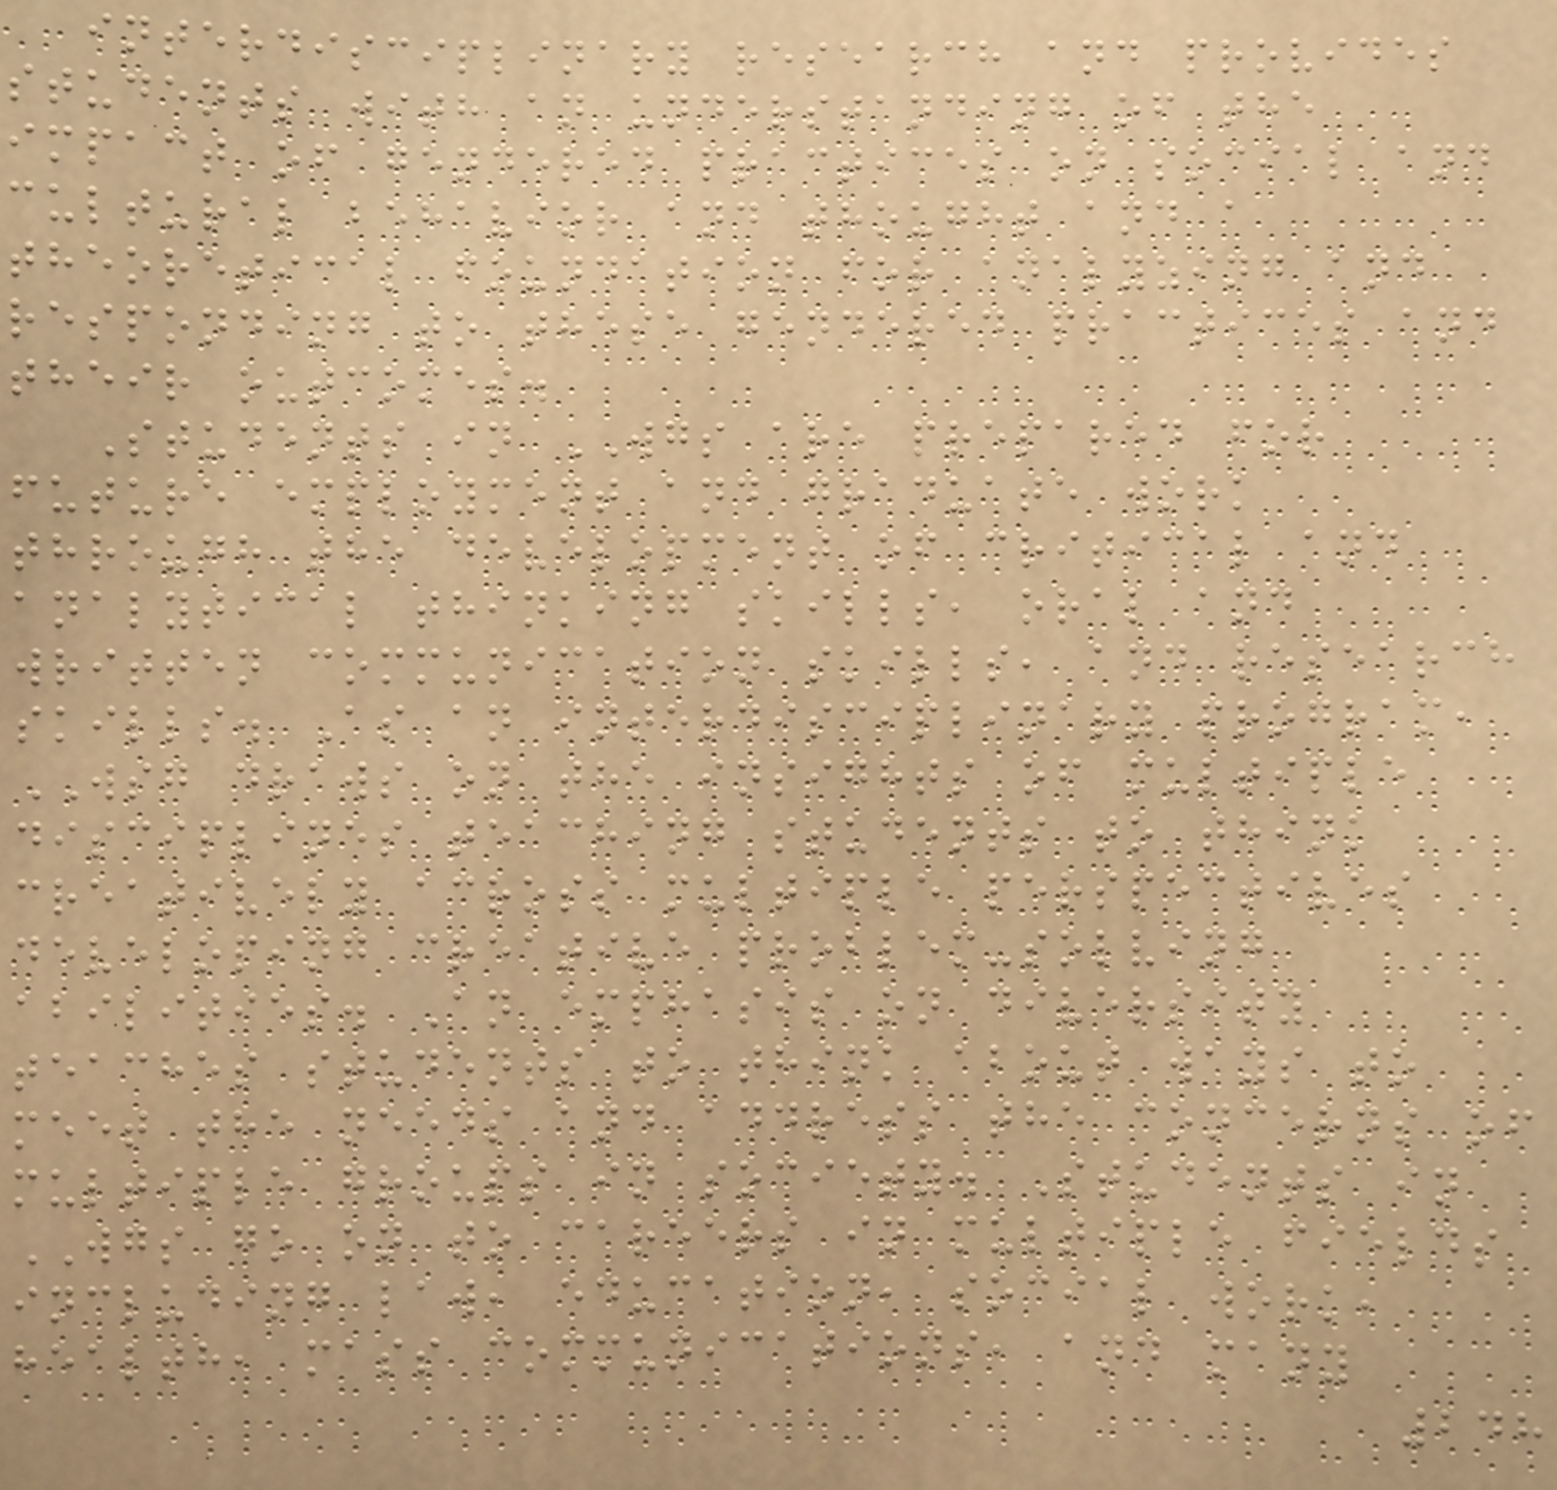interdisciplinary research and provides
students with an understanding of the
impact of gendered practices on social and
cultural behavior and thought and a
theoretical foundation for analyzing and
responding to these gendered practices and
their outcomes.
Students in WGS are prepared for
future employment and graduate work
through the development of critical and
analytical thinking skills, oral and
written communication skills, and research
skills. As an interdisciplinary program,
WSG draws on the insights of multiple
disciplines teaching students to think
creatively across multiple perspectives
developing creative problem-solving
abilities. An emphasis on diversity
teaches students to think about ways to
meet the needs and address the concerns of
multiple groups in society. Students in
WGS go on to careers in multiple fields
including law, education, social work,
health, mass communications, and many
248
